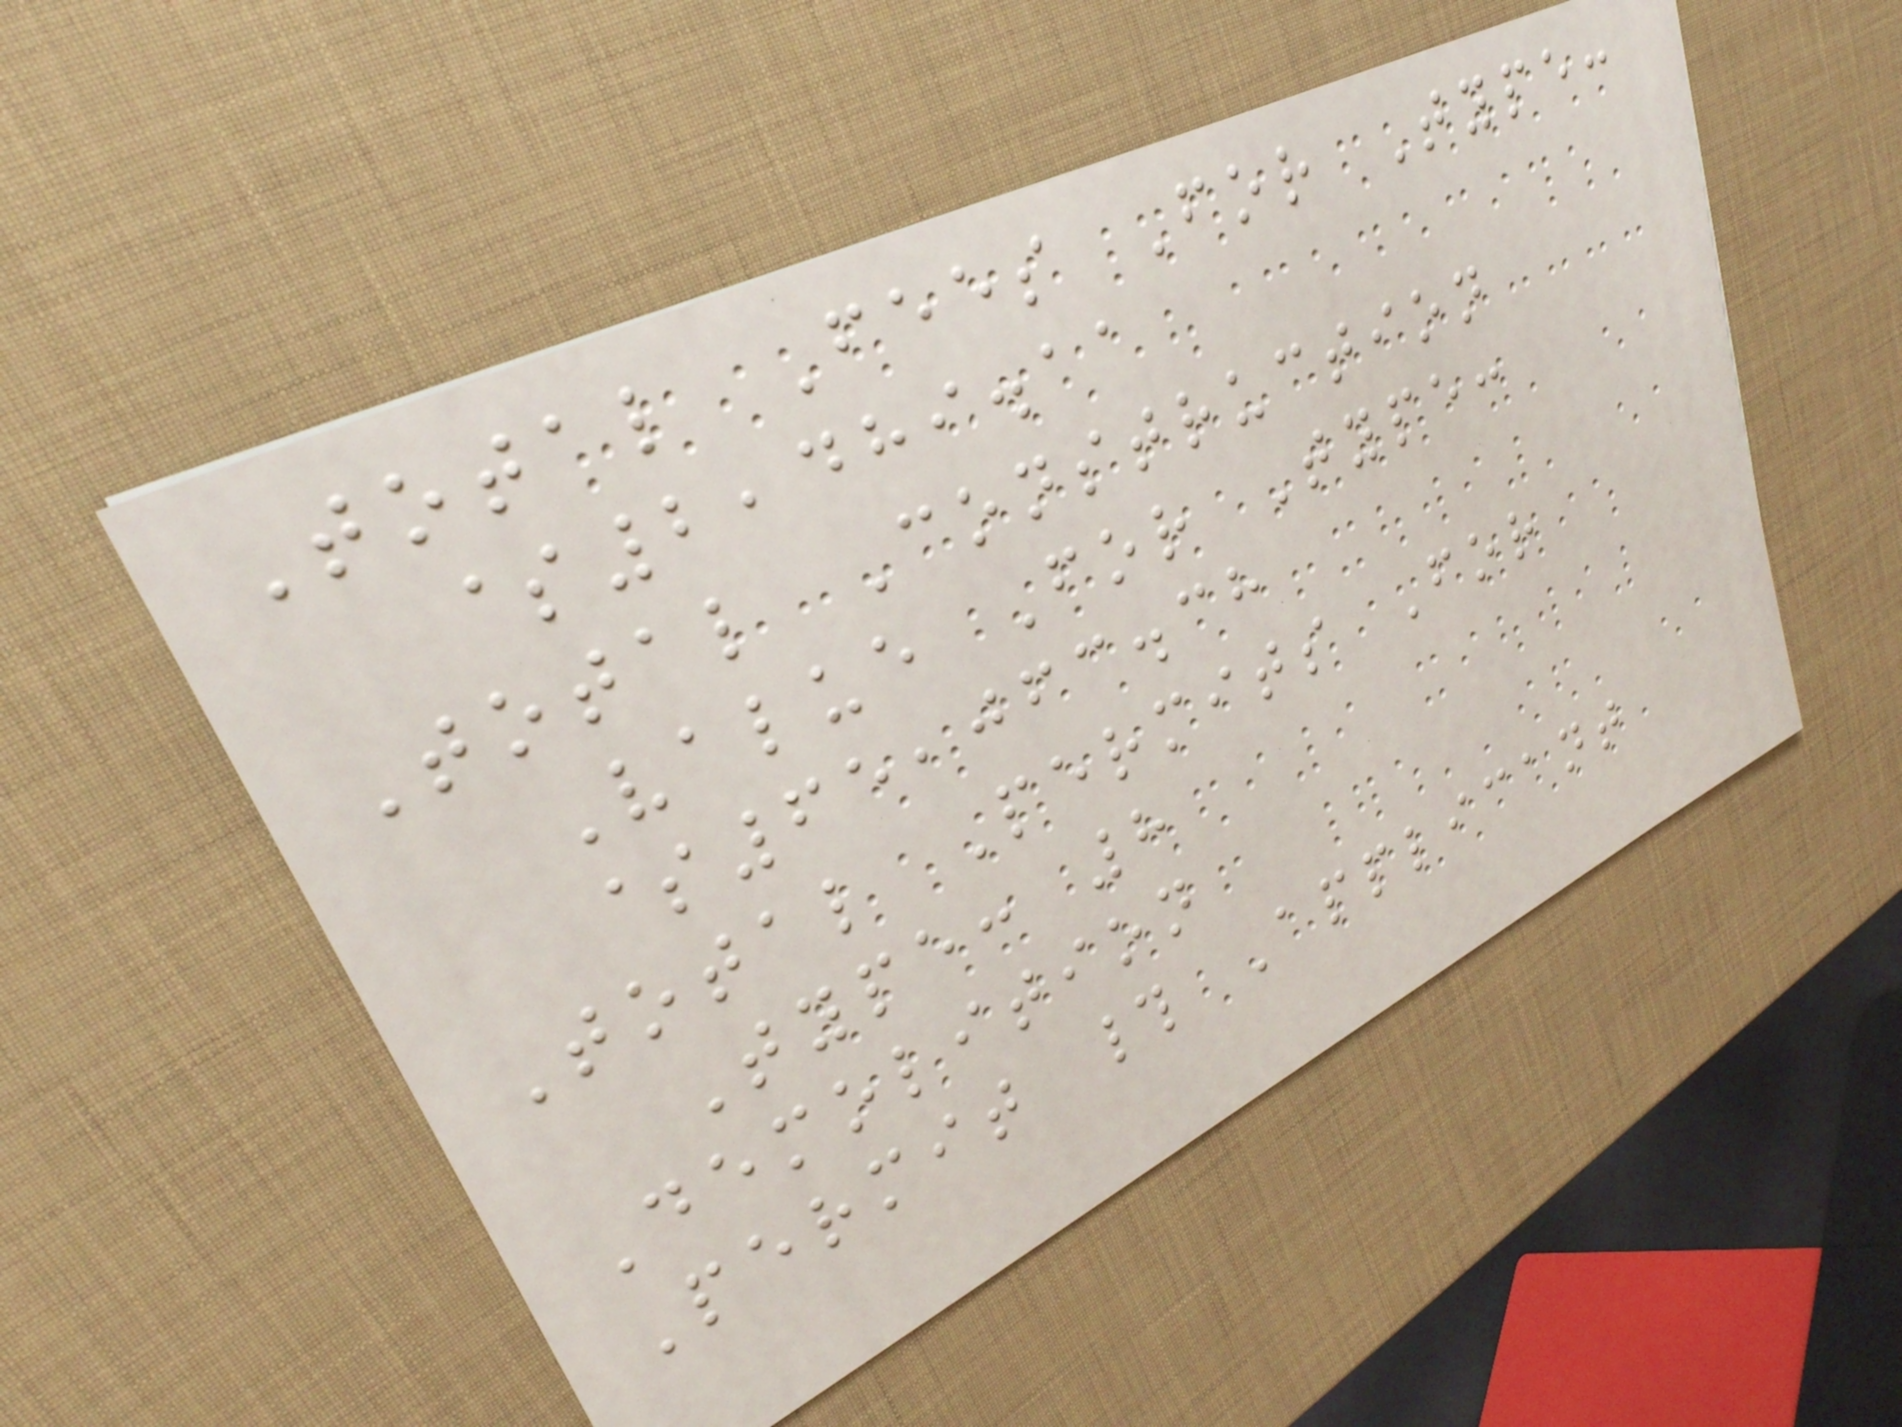Total Fees For Type:
$2,489.11
Total Construction
Value For Type:
$65,063.38
Total Permits For
Type: 8
Demolition
Permit # Applicant
